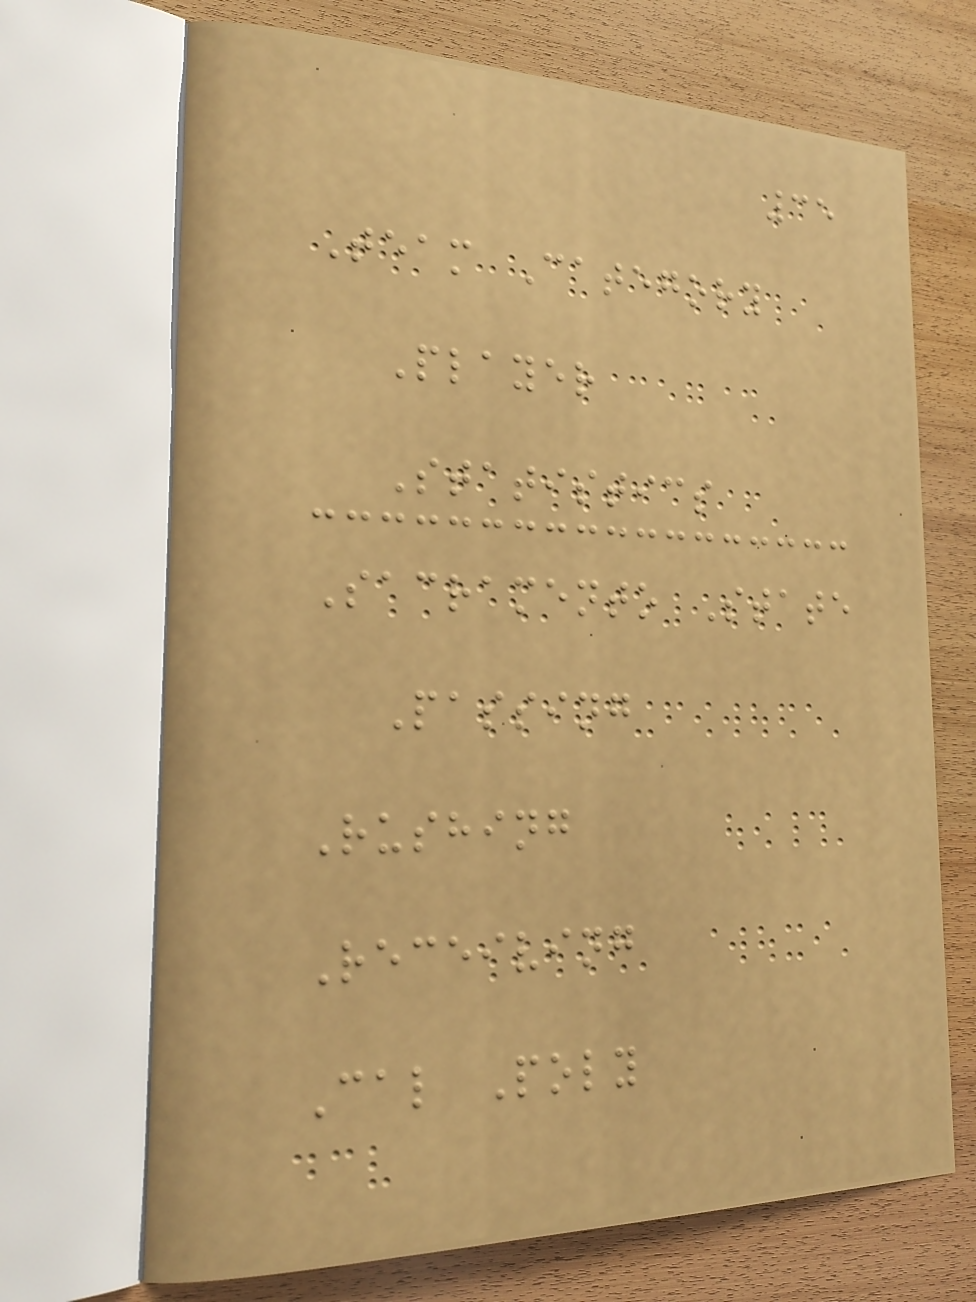35
Team Category
Player
Statistics
Sacramento State
Passing
Rushing
Receiving
Cal Poly
